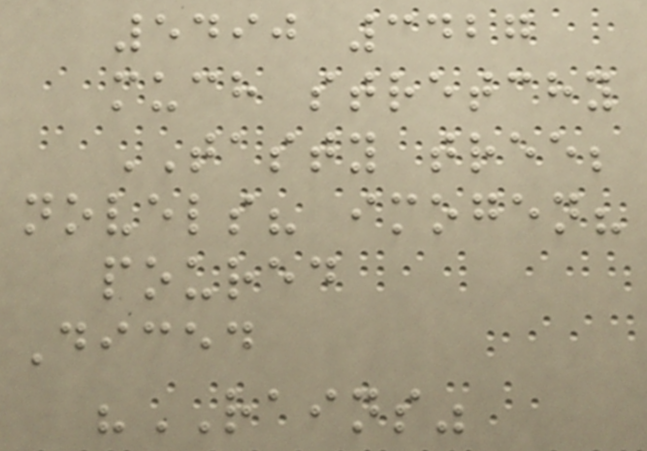5490 3427
much stretchy
TASTY tree;
novels? imogen?
poured
Diced
"RAINS"
